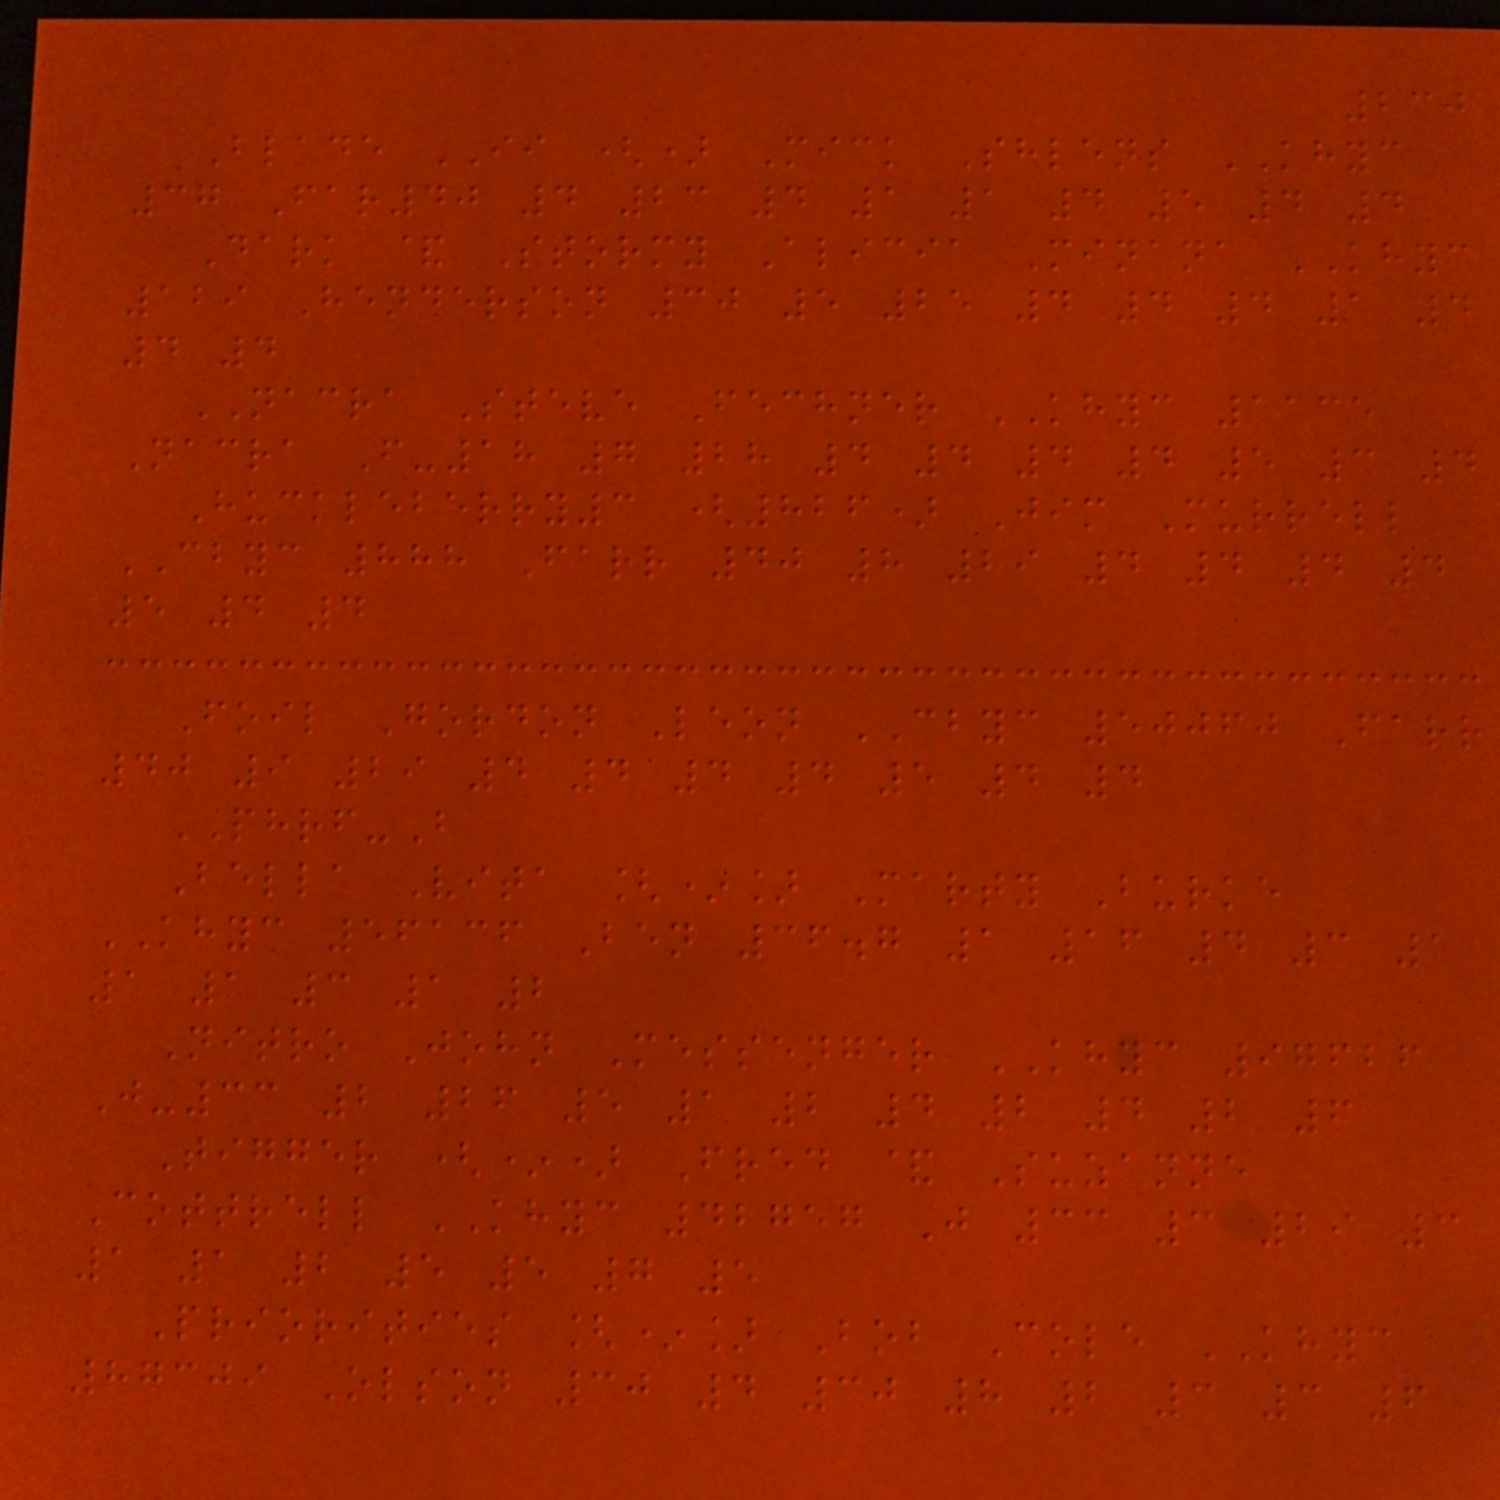230
Blade II () Mick Shlens KHYC
37 Far40 4 23 4 1 1 4 5 4 4
Dark & Stormy Alicia Minana KHYC
129 Henderson 30 5 25 4 4 4 1 4
4 4
NACRA Steve Fechner KHYC 1135
Nacra F-18 7 28 4 4 4 4 5 3 4
Huckleberry3 (826) Jim Murrell
CBYC 888 Farr 40 8 29 4 4 4 4
5 4 4
Foil Gordon Leon CBYC 50060 Farr
40 9 29 4 4 4 4 5 4 4
PHRF-B
Bella Vita [*] Marty Burke
KHYC 56136 Ben 36.7 1 16 4 3 1
1 1 3 1 2
Nitro John Messenger KHYC 97626
J-33 2 26 5 1 2 4 2 4 2 6
Tigger (*) Fred & Suzanne
Cottrell KHYC 42757 J 33 3 29 3
1 1 2 5 5 7 5
Priorities [*] Bob Cole KHYC
87309 Olson 30 4 30 8 2 3 3 6
